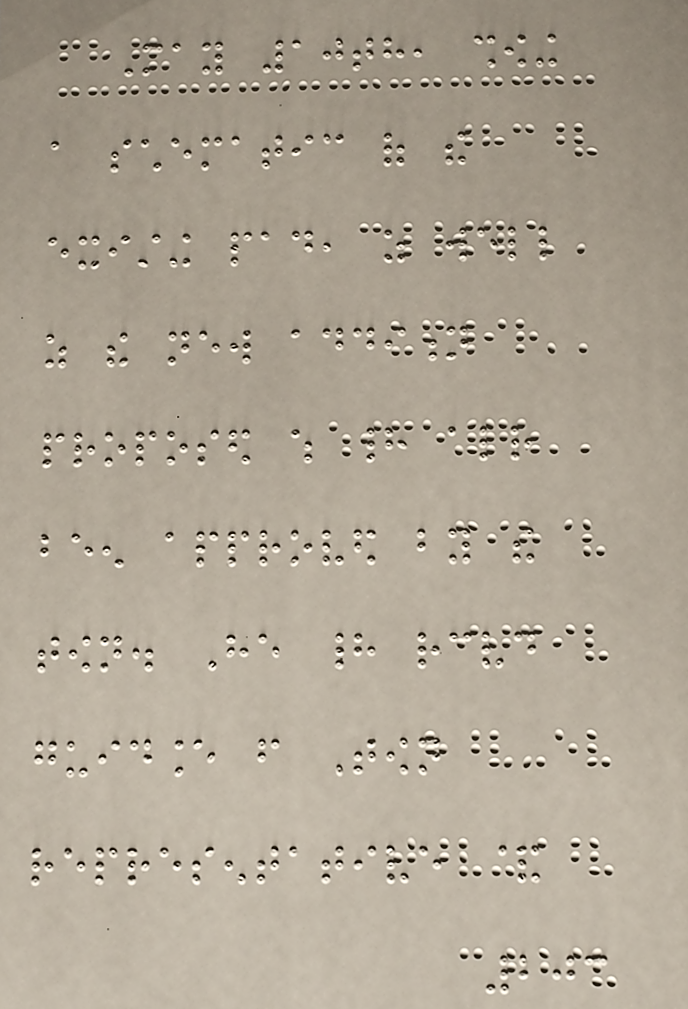May 10th, showing
a schematic of the
existing pad, as well
as the new addition
proposed which had already
been approved by the
town. He had received
guidance from Town
representative &
203
